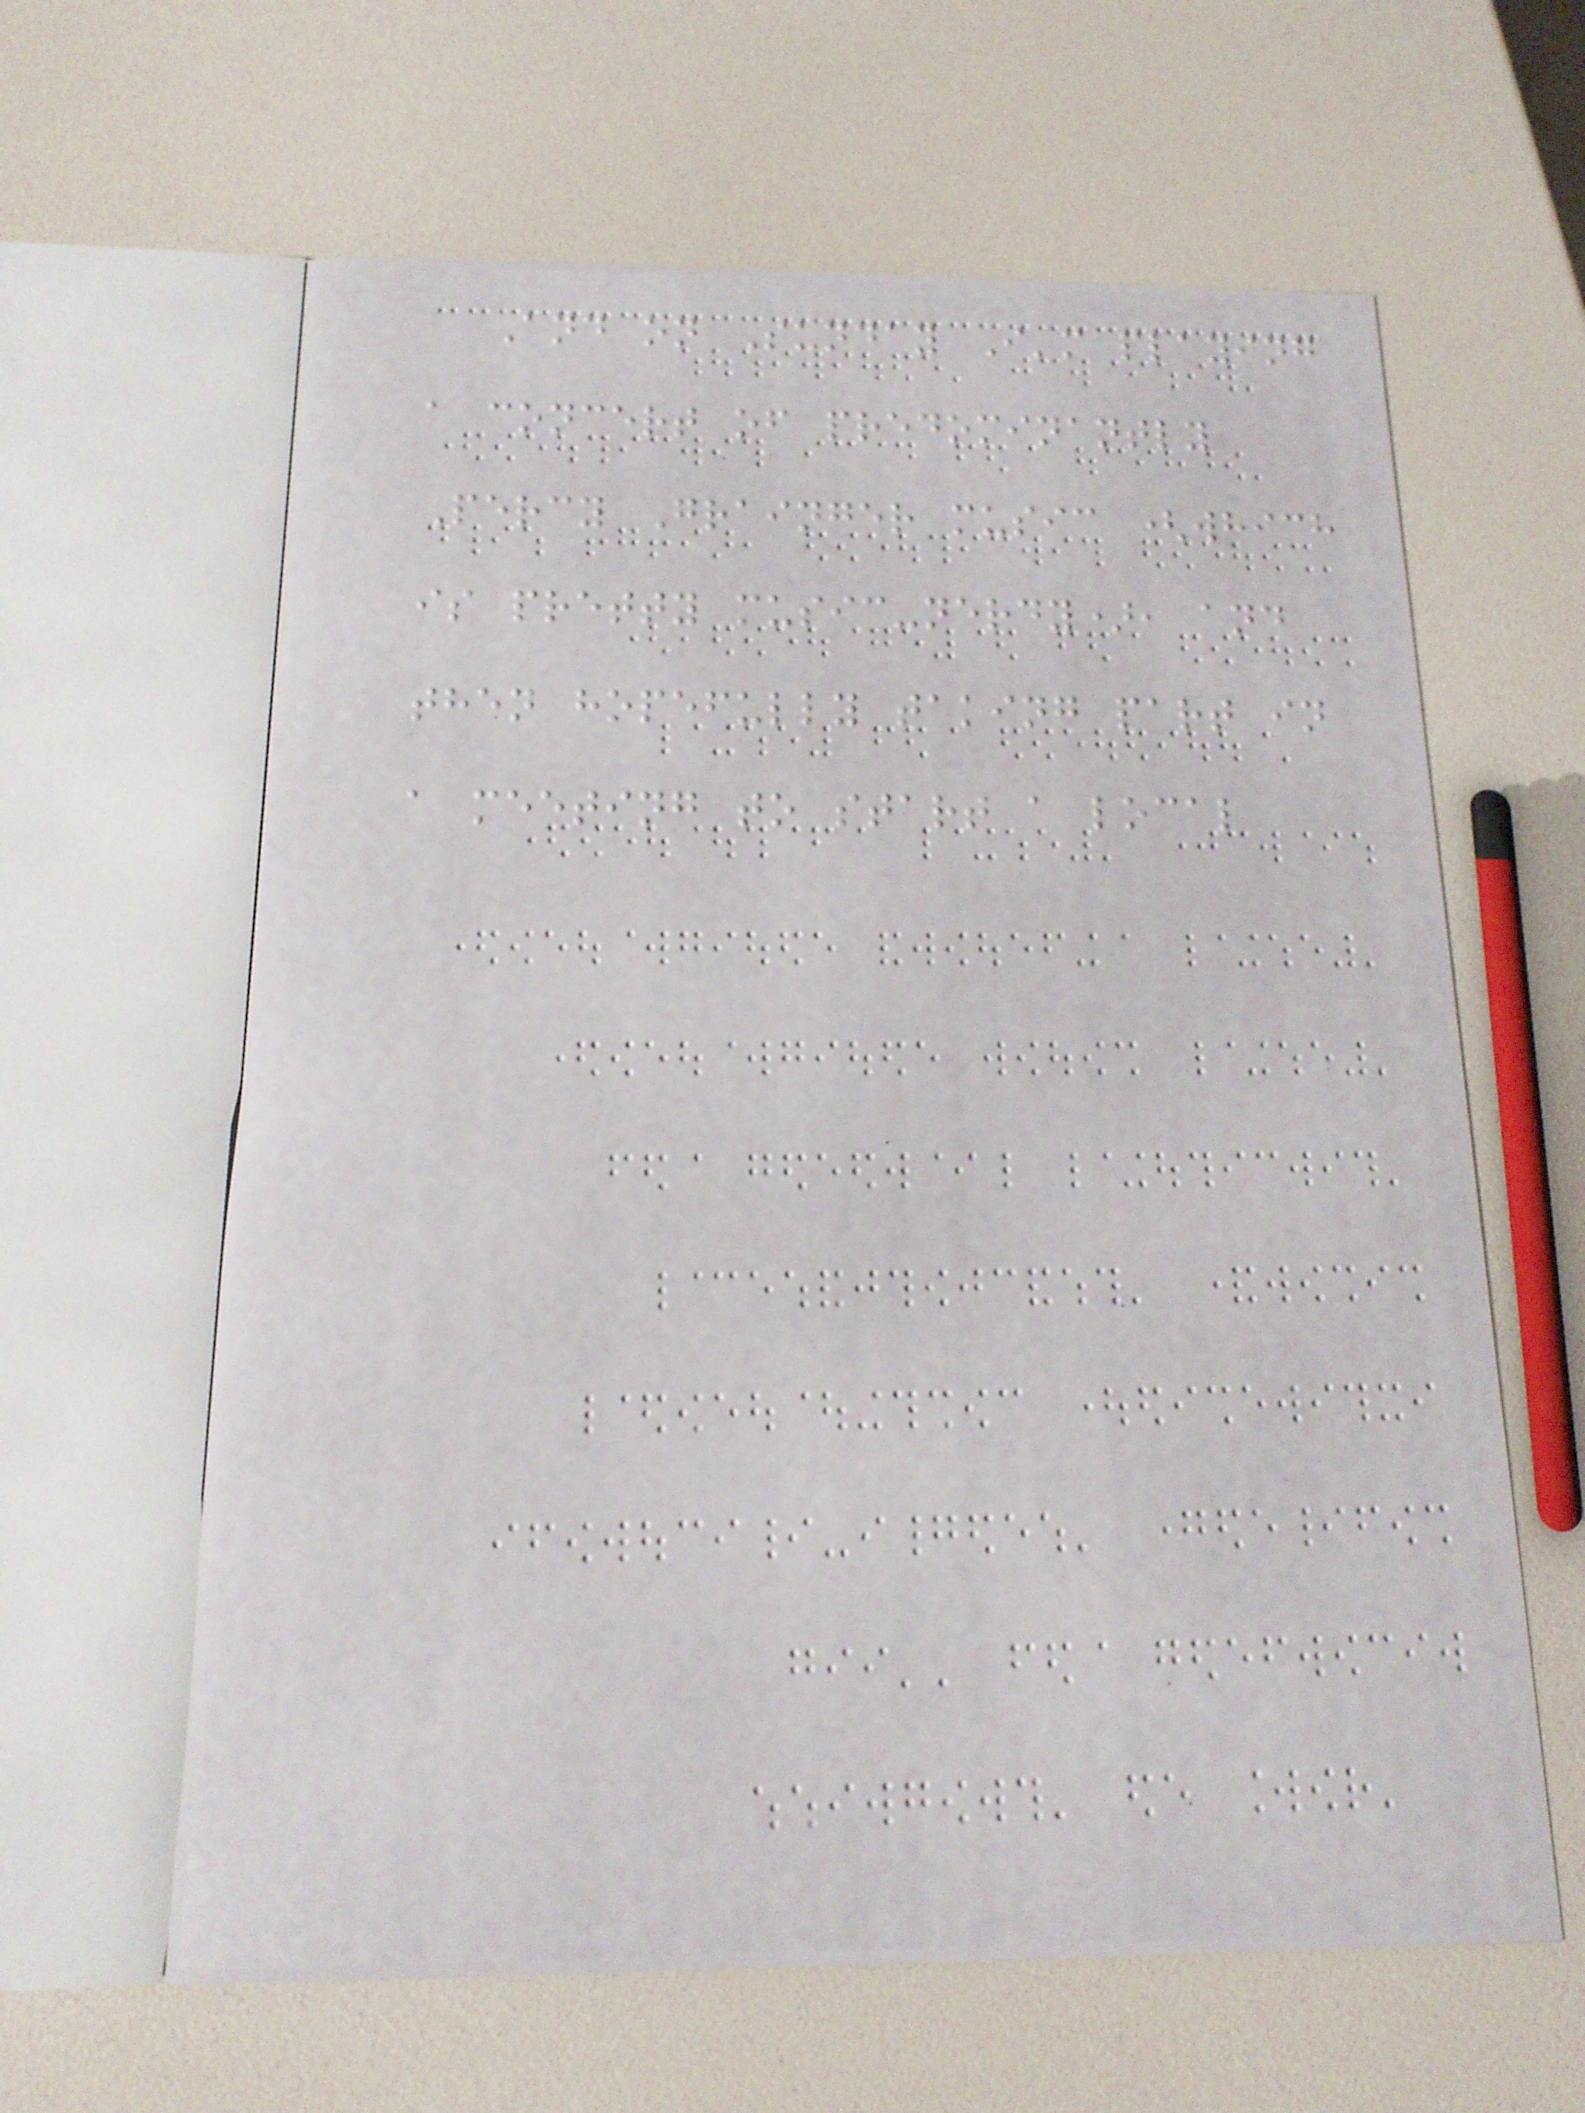And on Sunday I'm playing
a concert of predominantly
Percy Grainger music (which
is pretty music-nerdy), and
then hopefully taking part in
a meeting to start a local
